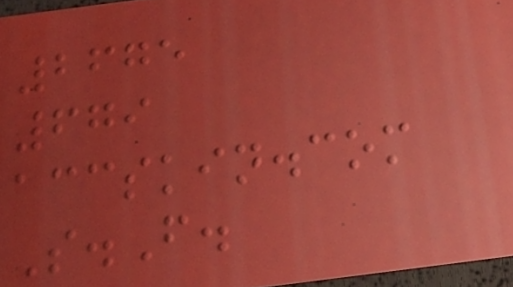2675
679
accskin.com
S.F.
